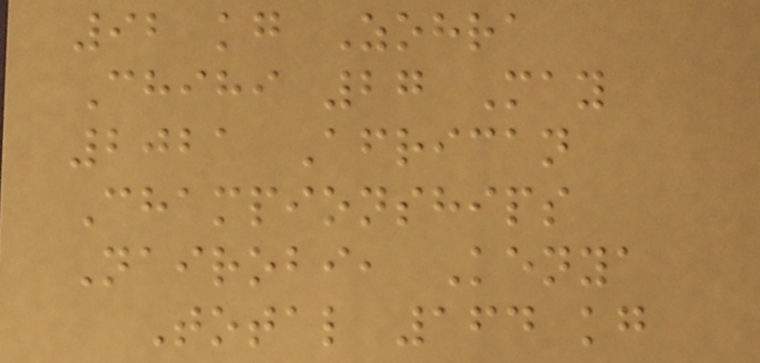92 kg Zohra
Chihi 27 May
2021 African
Championships
Nairobi, Kenya
Total 164 kg
